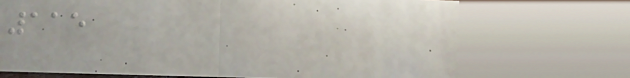115
